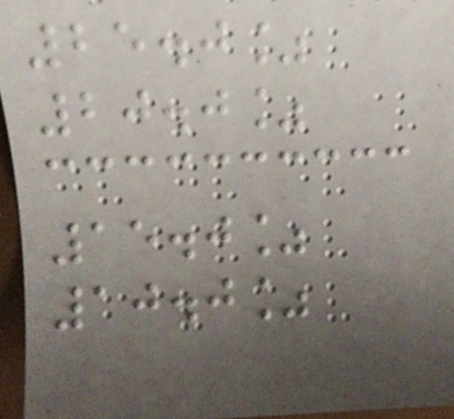25.0%
20.0%
15.0%
10.0%
